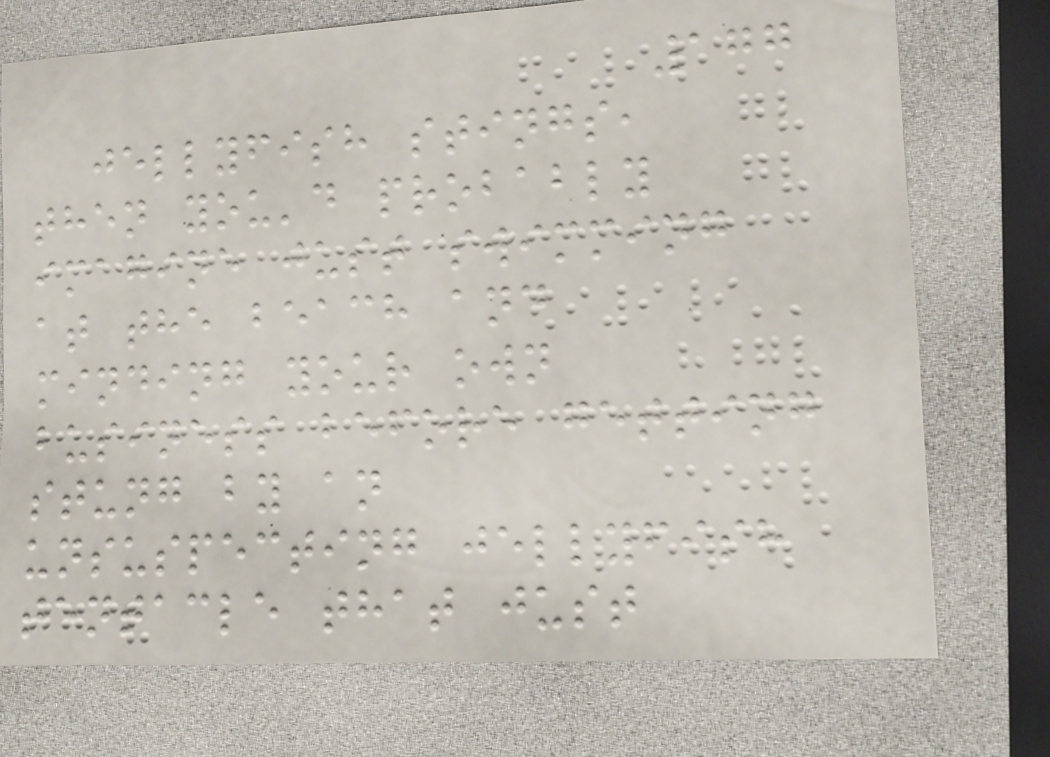177
jellyfish stings,
then you'd probably
imagine just swimming
at the beach and
minding your own
business before getting
stung by an
unsuspecting jellyfish
tentacle that just
